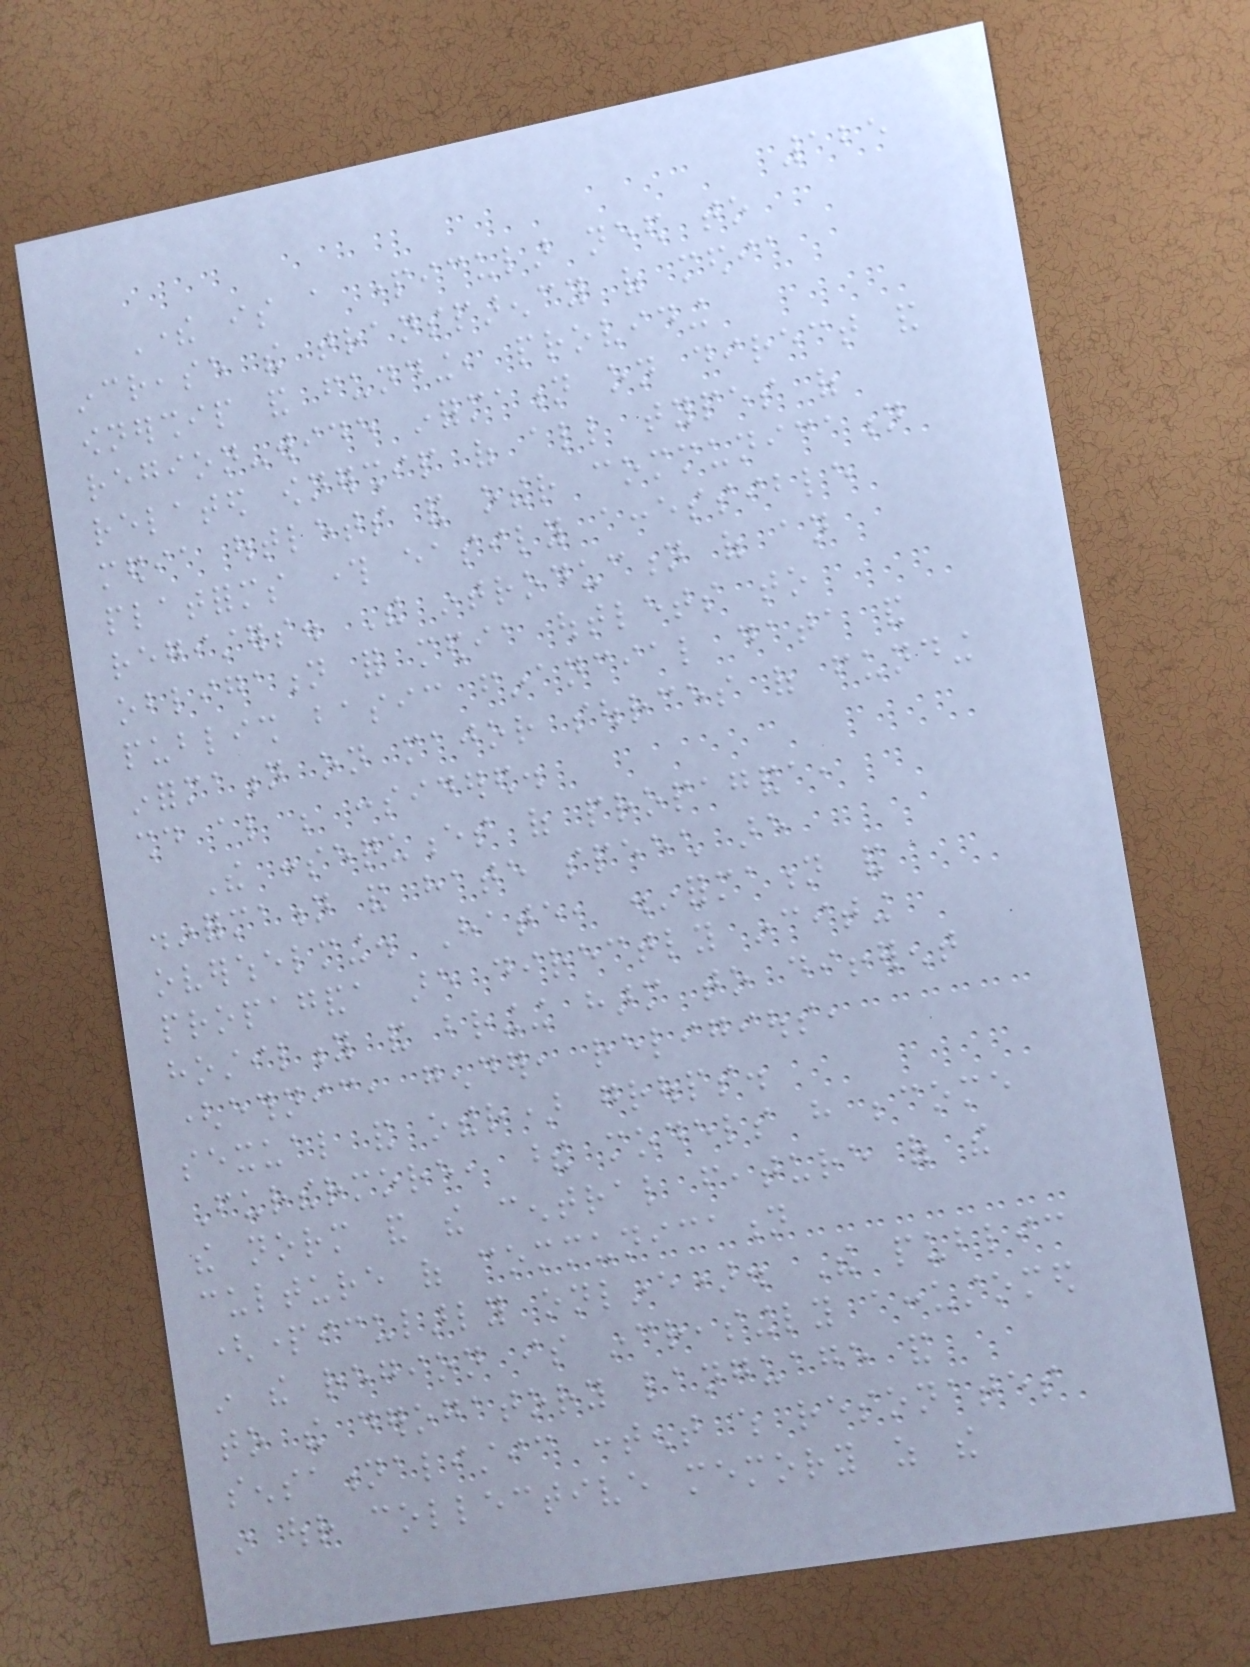125
There is a particular need to
increase the transparency of media
ownership and funding, providing
region-wide information on direct and
related ownership of all types of
media outlets and other communication
platforms through easily accessible
registers. The introduction of an
obligation for media outlets to
publish basic financial data and
information on major sources of funding
should also be considered.
The consequences of propaganda,
disinformation and hate speech are
overwhelming. Hate, disinformation and
propaganda are directly inciting
hostility and bringing harm to different
(ethnic, gender, religious,
sexual and other) groups.
Furthermore, these models have become
the norm and the central feature of the
culture of communication
(particularly online). The public
in the region is increasingly accustomed
to the derogatory language and
sensationalistic content which resonates
in our collective memory as the
